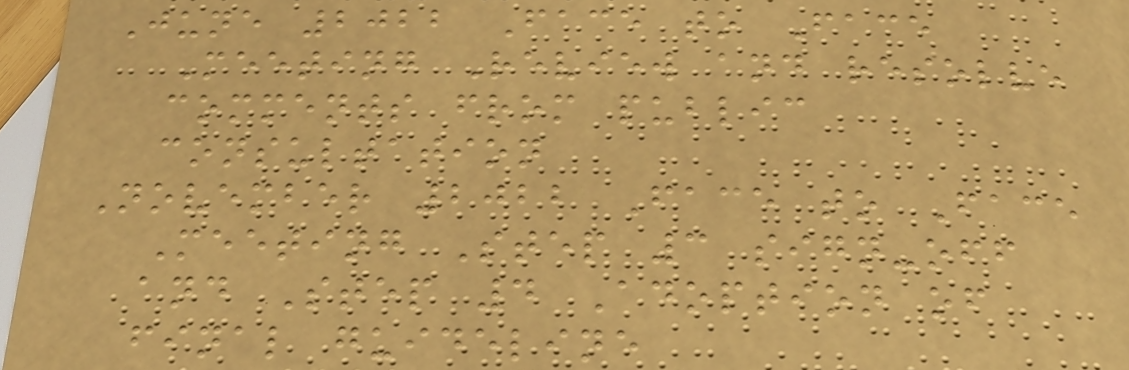June 2022 Face to Face
Meeting Review and resolve
comments from public
consultation
November 2022 Face to Face
Meeting Step 3 sign-off
and Step 4 Adoption of
final guideline
